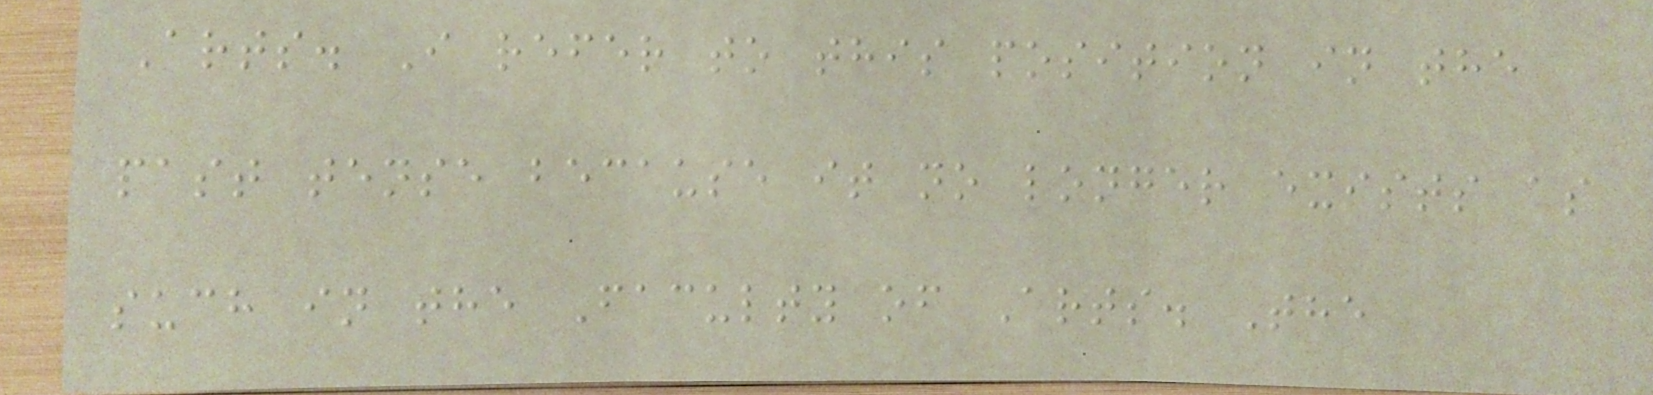Arts. I refer to this position in the
past tense because it no longer exists as
such in the Faculty of Arts. The
